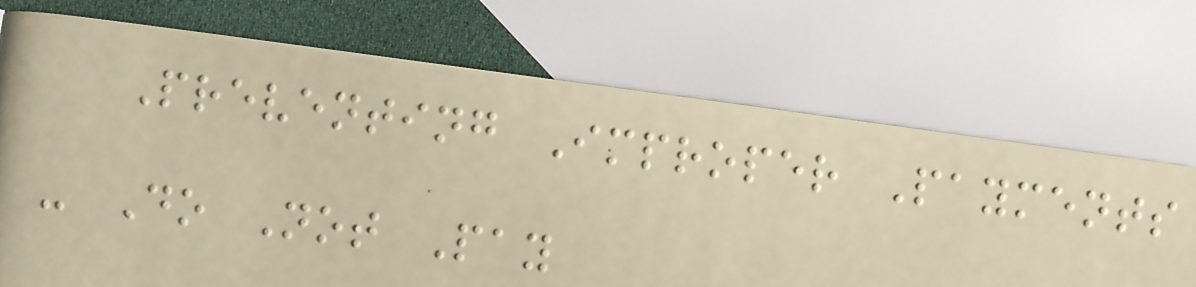Preventing Improper Payments
- Do Not Pay
